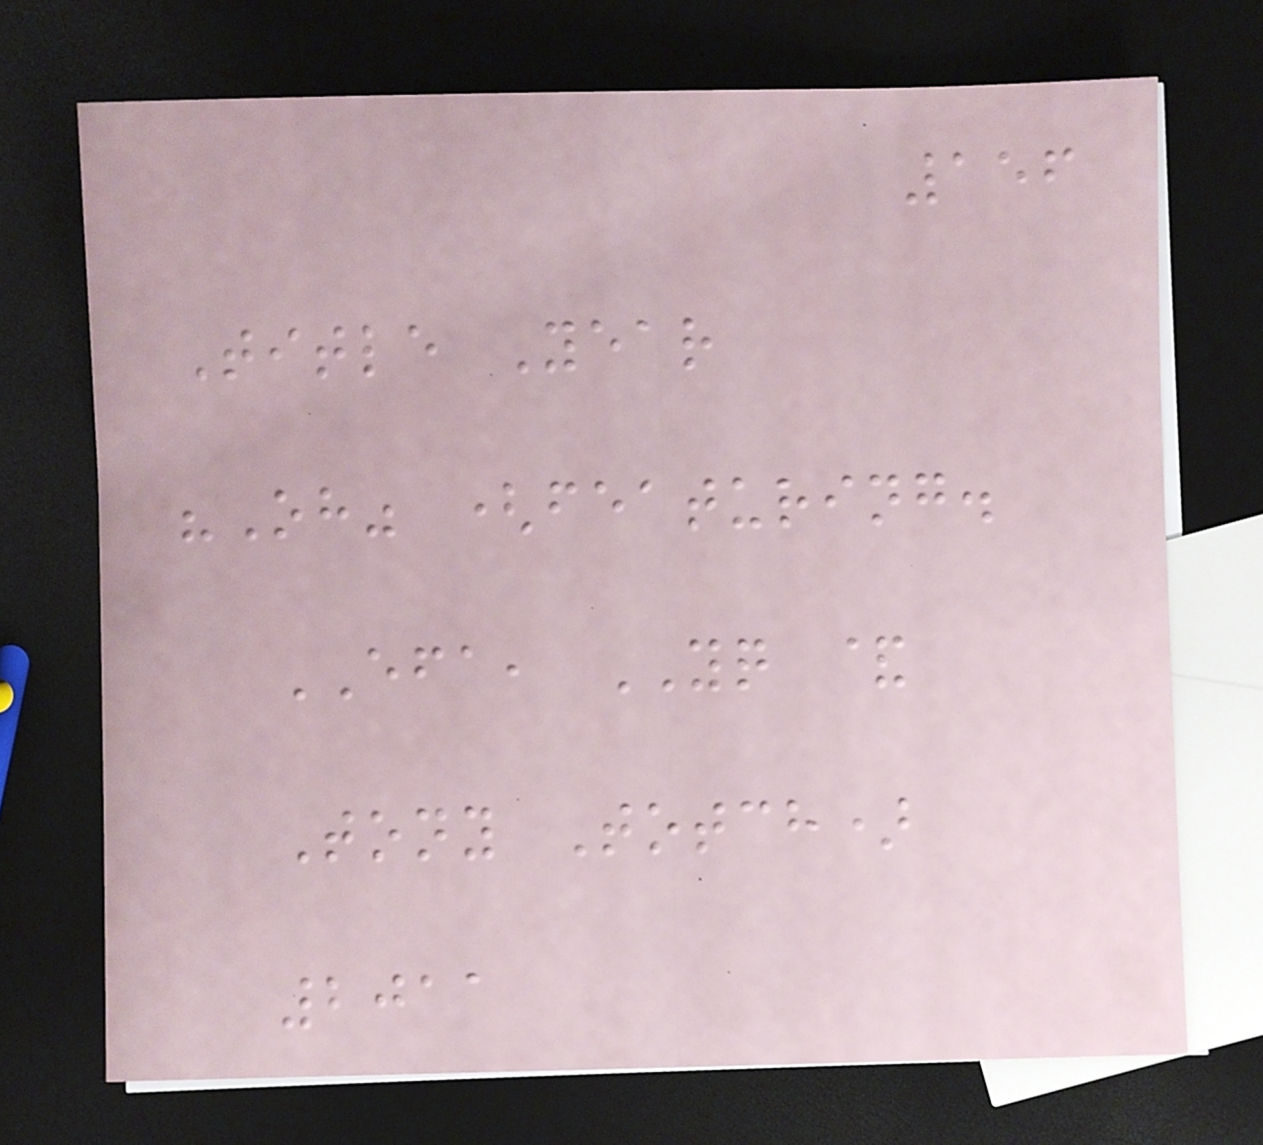156
Title Year
"Oh" (featuring.
EFA, YQ &
Tony Totch)
2011
